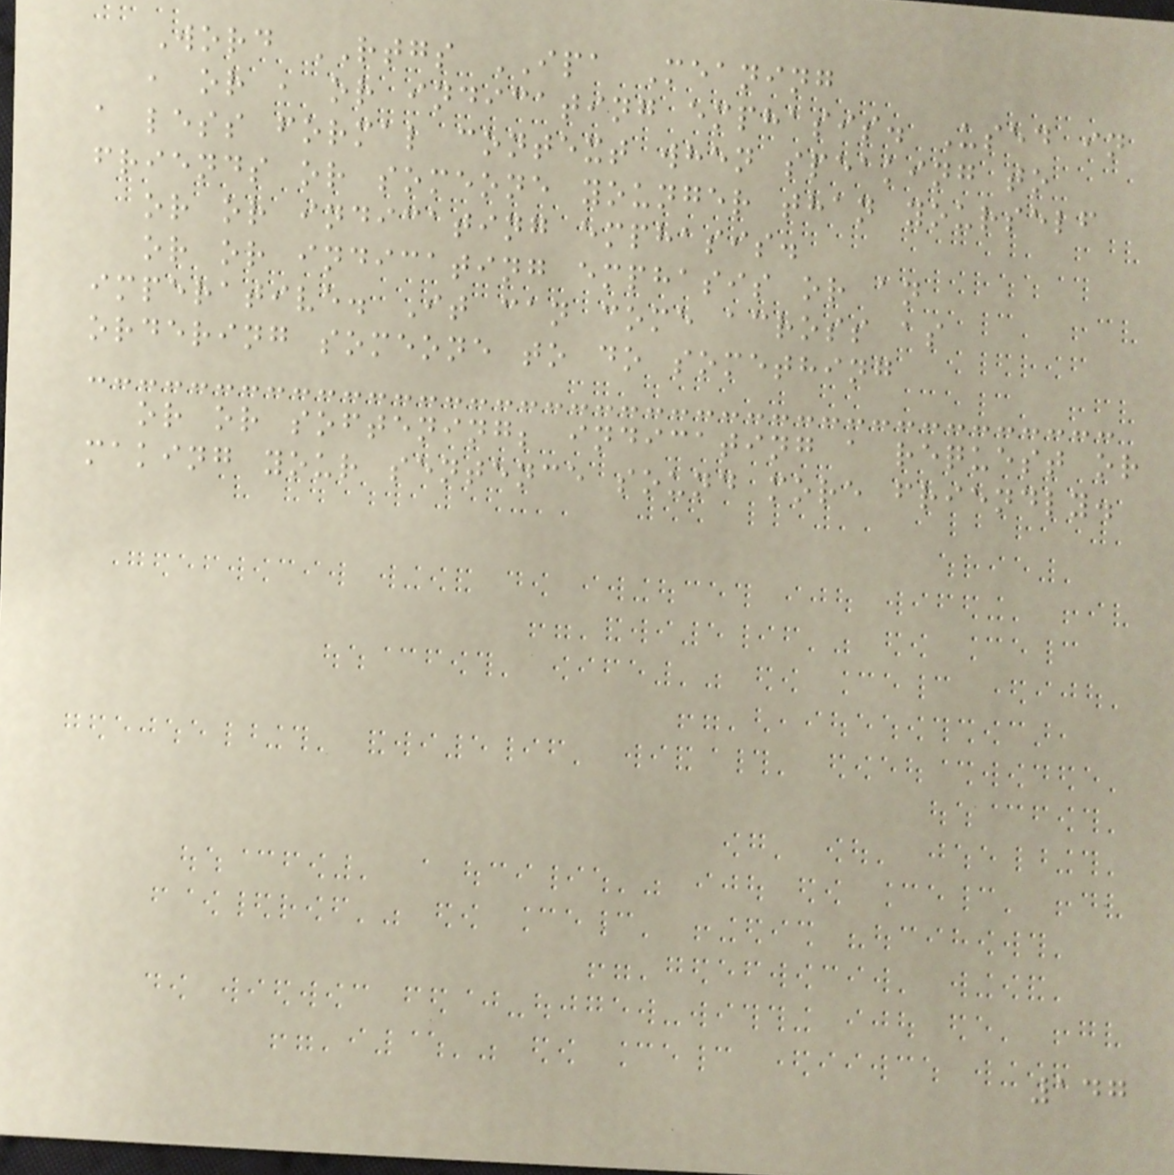Word RTGS IPA Meaning
, or , or indicating emphasis. Used in
a less formal context when speaking to
friends or someone younger than yourself
or or indicating emphasis.
or or indicating emphasis or an
imperative. It can come across as
ordering someone to do something
or or softening; indicating a request or
making your sentence sound more friendly.
147
